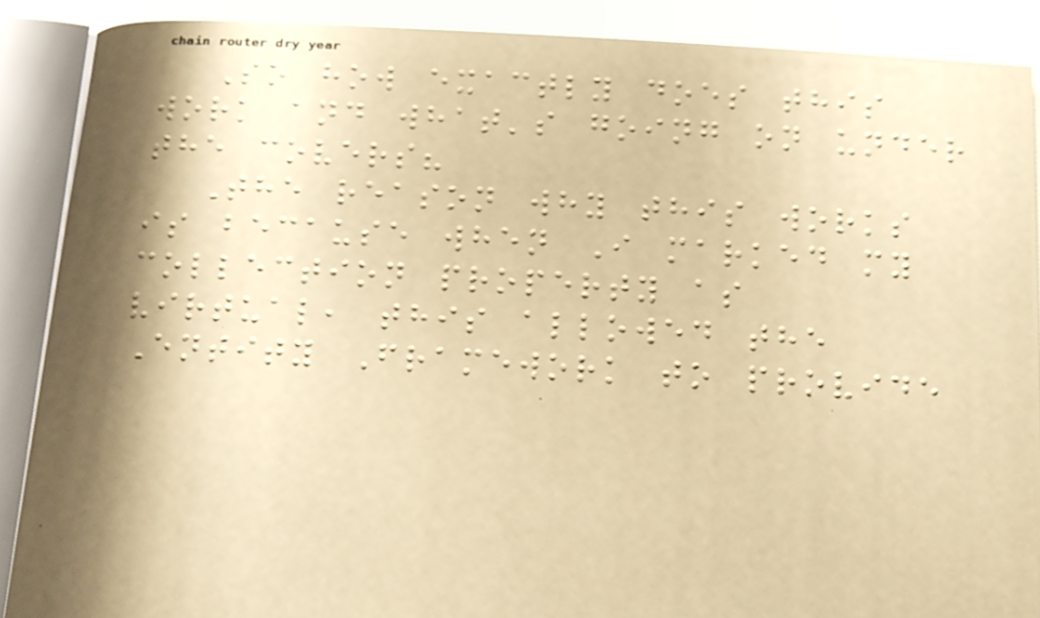So how exactly does this
work and what's going on under
the covers?
The reason why this works
is because when I marked my
collection property as
virtual, this allowed the
Entity Framework to provide
